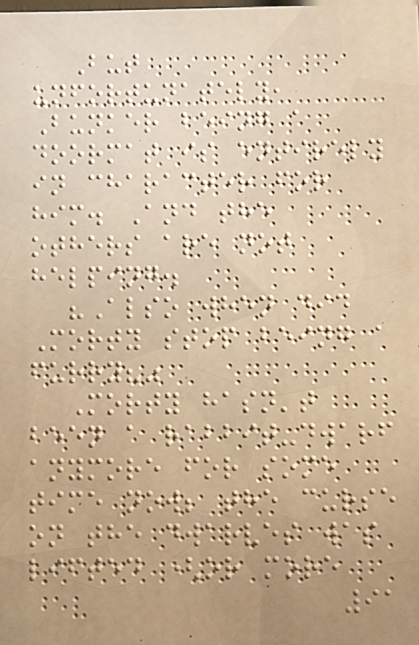But
unfortunately,
Bunker being a
doormat is entirely
in character for
him. And the
others are not
helping.
"Also when did
Morty stop being a
furry?"
Morty hasn't
been a rabbit-dwarf
anymore for some
time now; the curse
on the dwarves was
lifted (or more
91
